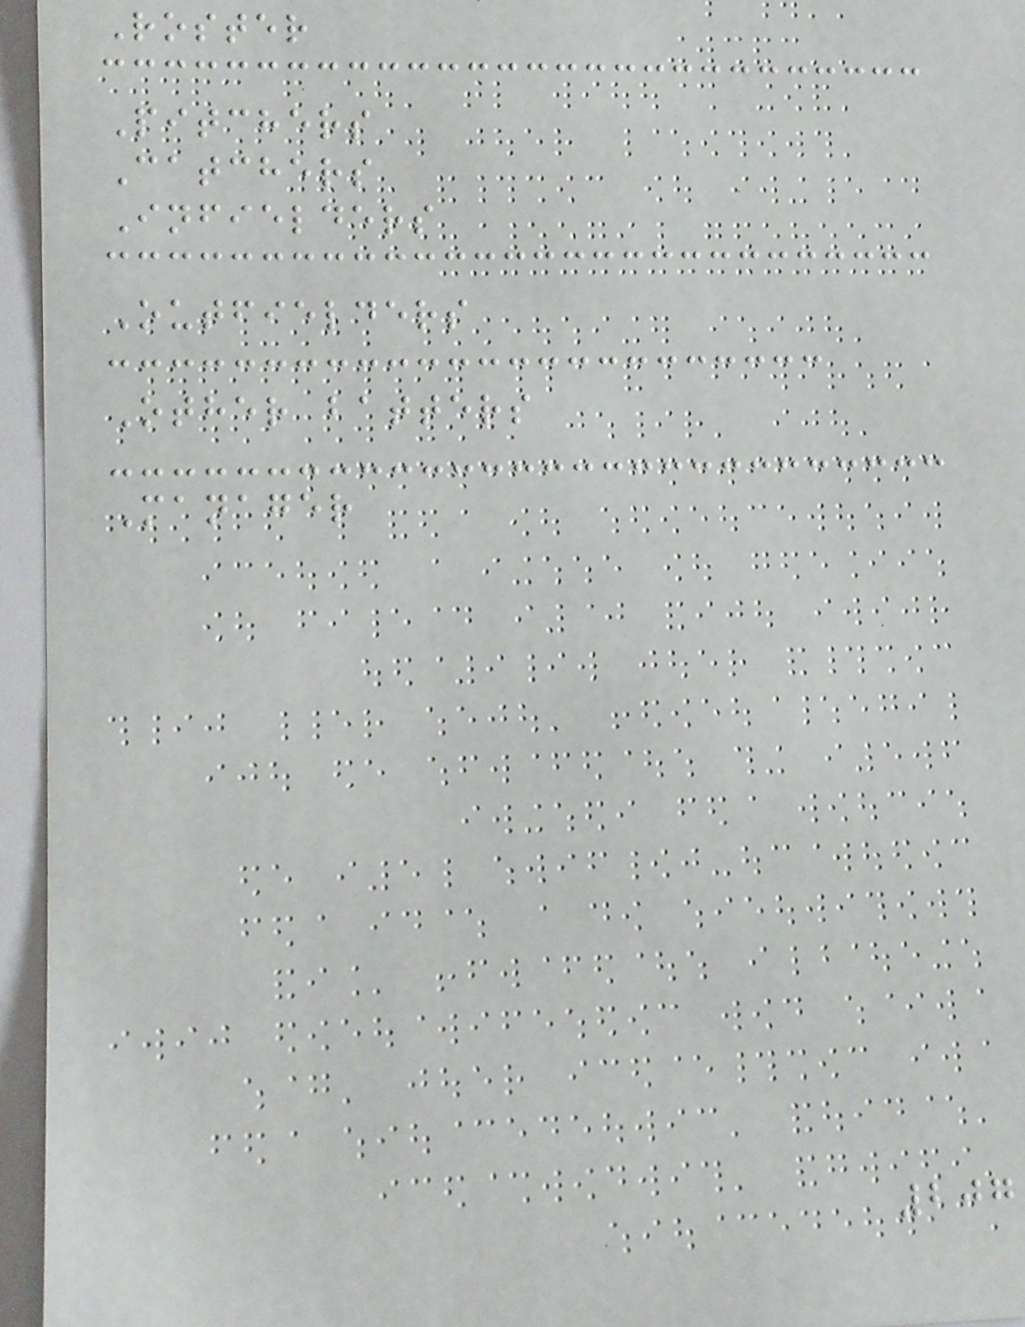Roster
Pitchers
Catchers
Infielders
Outfielders
Other batters
Manager
207
